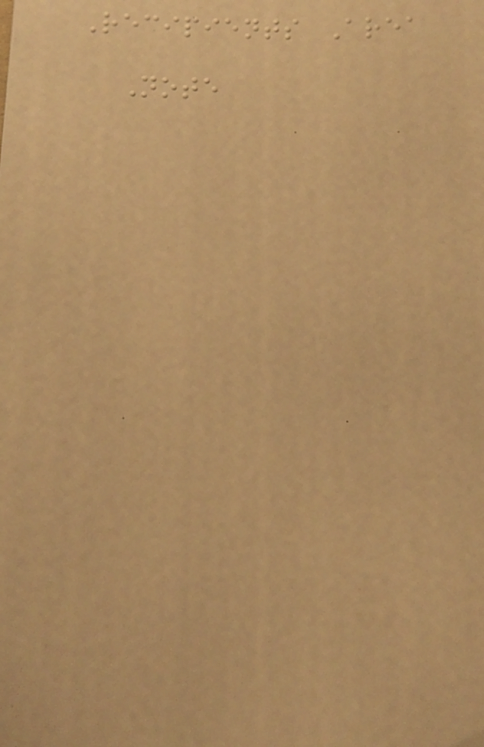Recipients Area
Note
